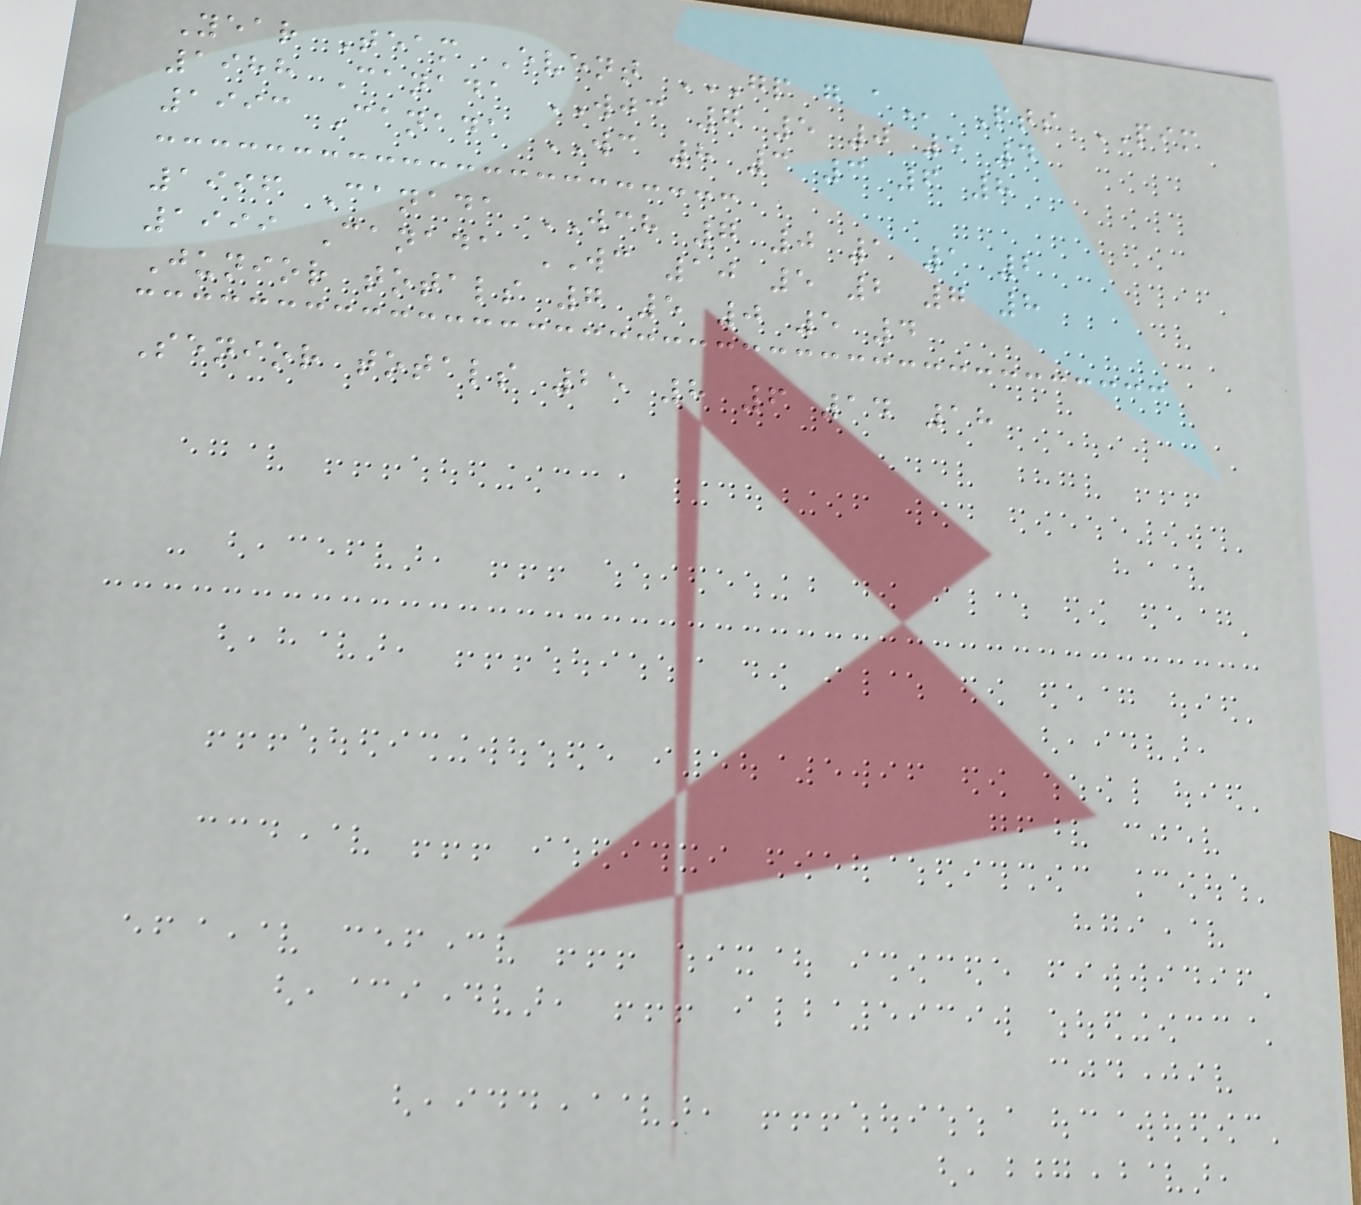Year Team Event GP G A Pts PIM
1988 Canada WJC 7 5 0 5 4
1993 Canada WC 8 3 3 6 8
1996 Canada WCH 7 0 1 1 2
1999 Canada WC 10 5 2 7 8
Junior totals 7 5 0 5 4
Senior totals 25 8 6 14 18
